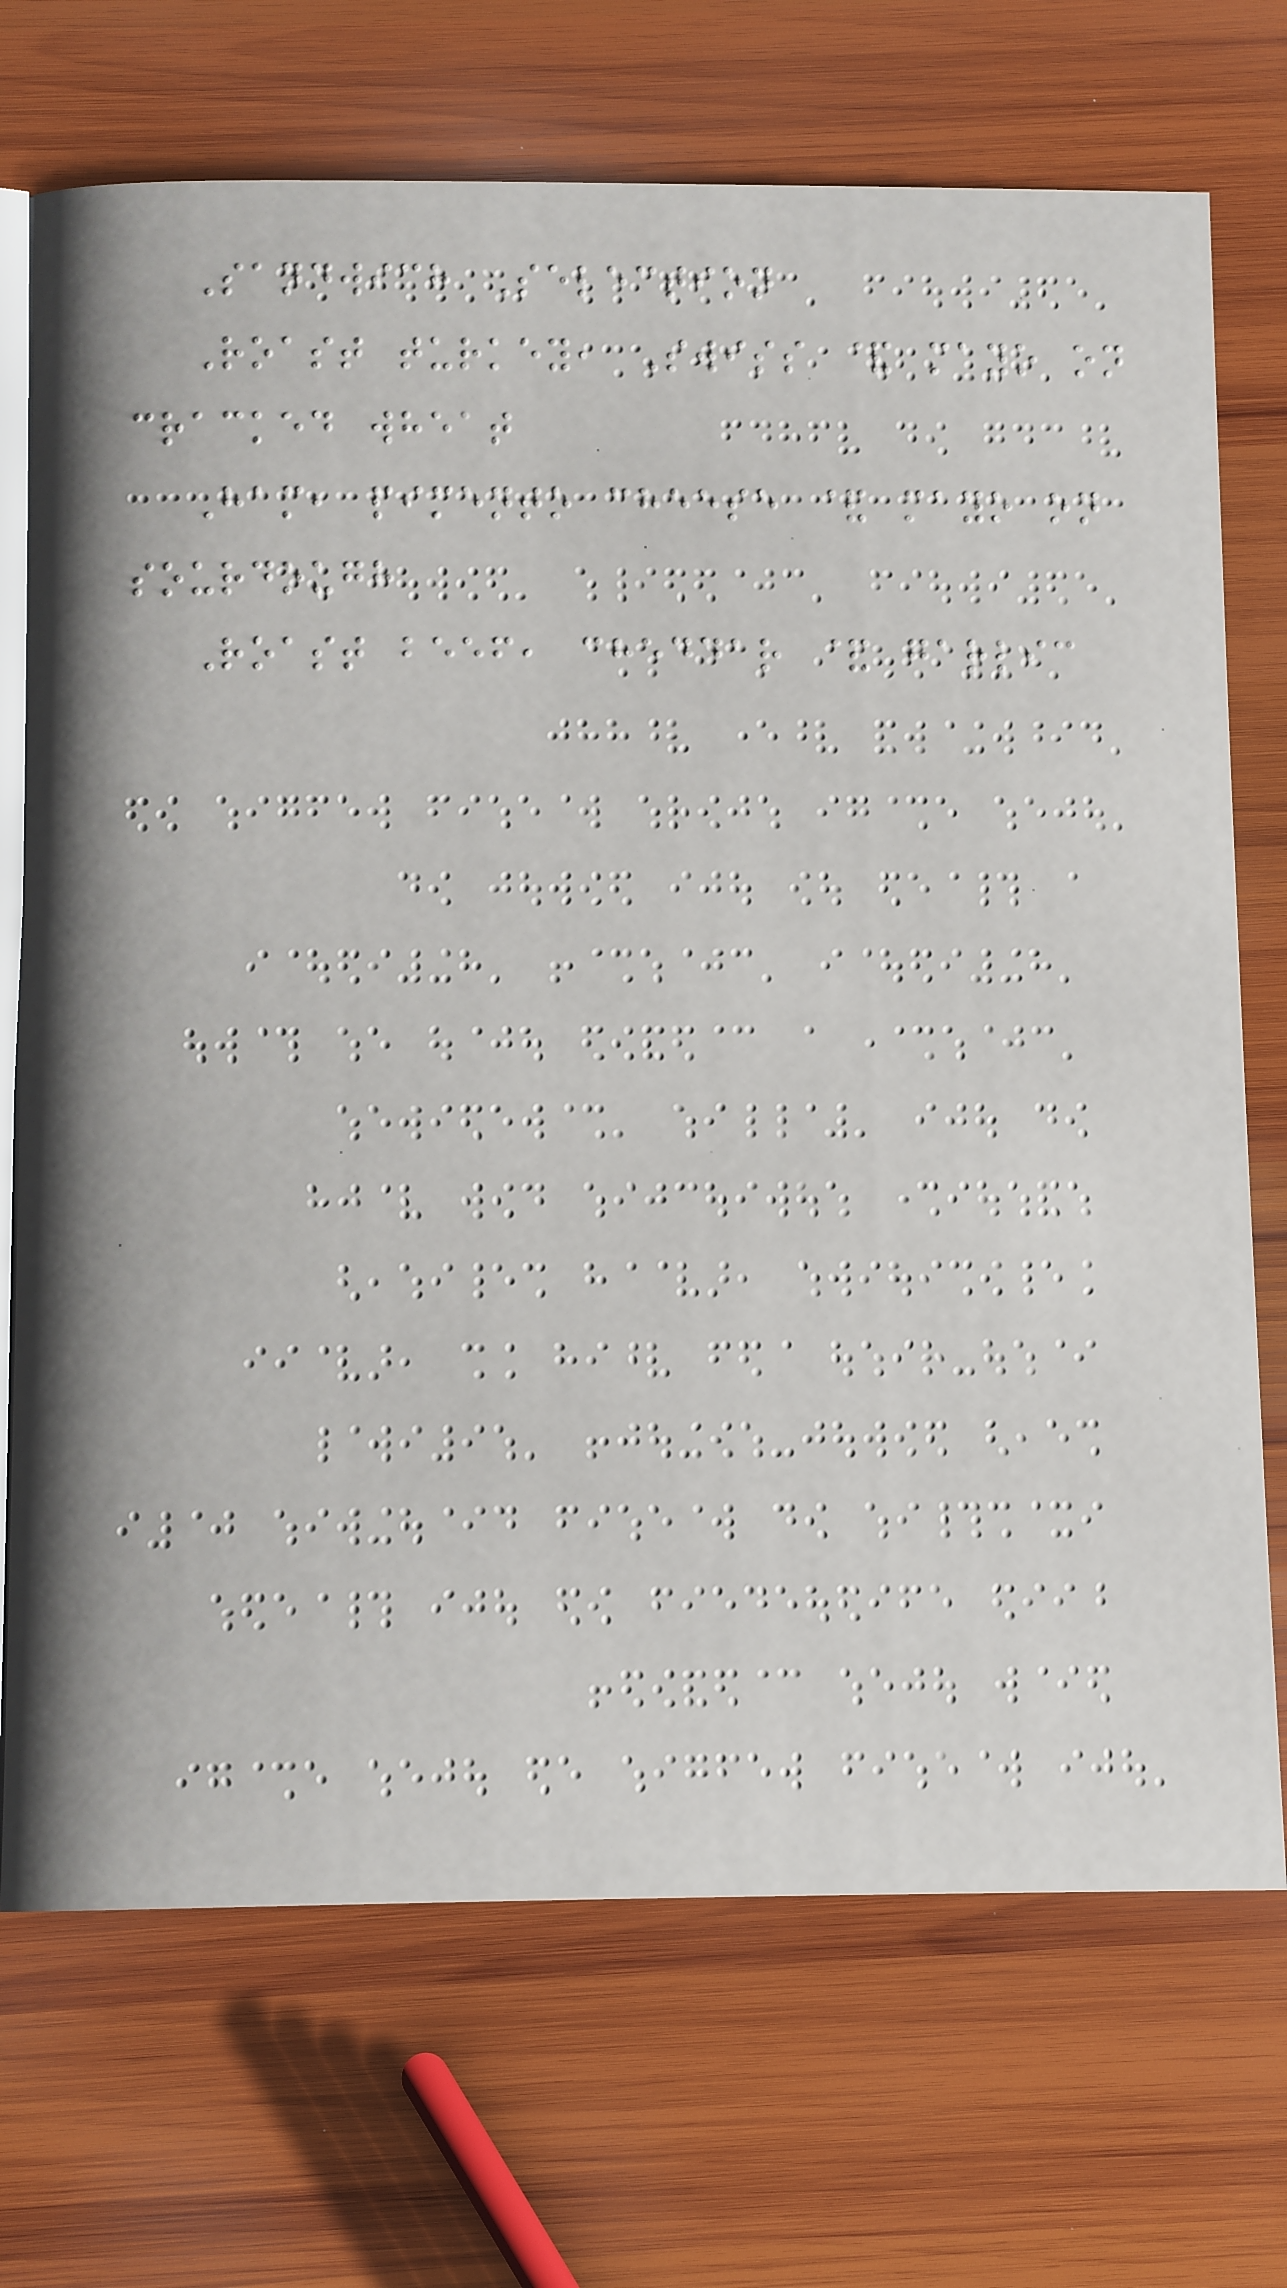Sandwich Selection
Roast turkey, Swiss & mayo on
cracked wheat
Ham, pimento cheese & mayo on
sourdough
Roast beef, cheddar & garlic
